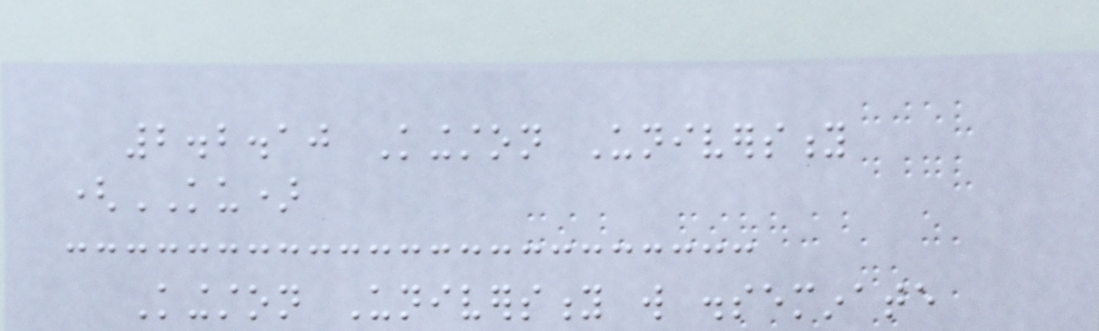2.2.10 Kingston University
(KU)
Kingston University will disseminate
